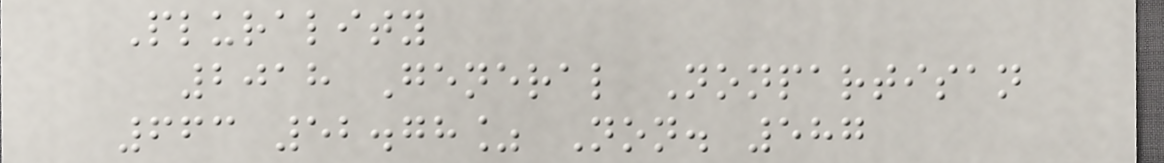Plurality
2018 General Nonpartisan
663 52.78% Non. 587
